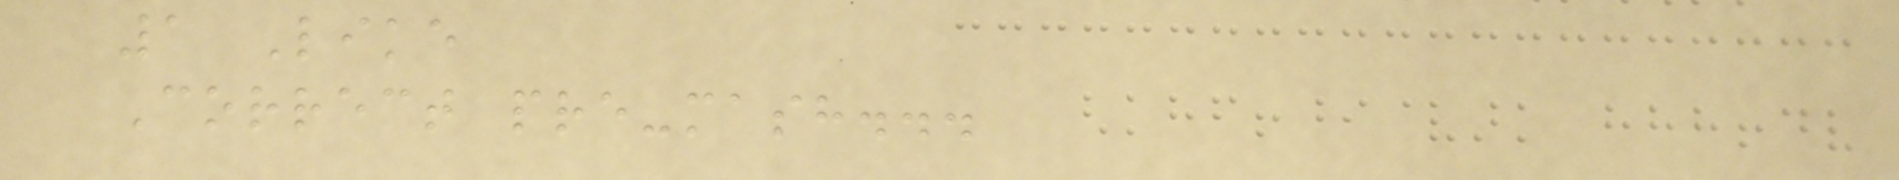1 Like
Correct pre-mash...
